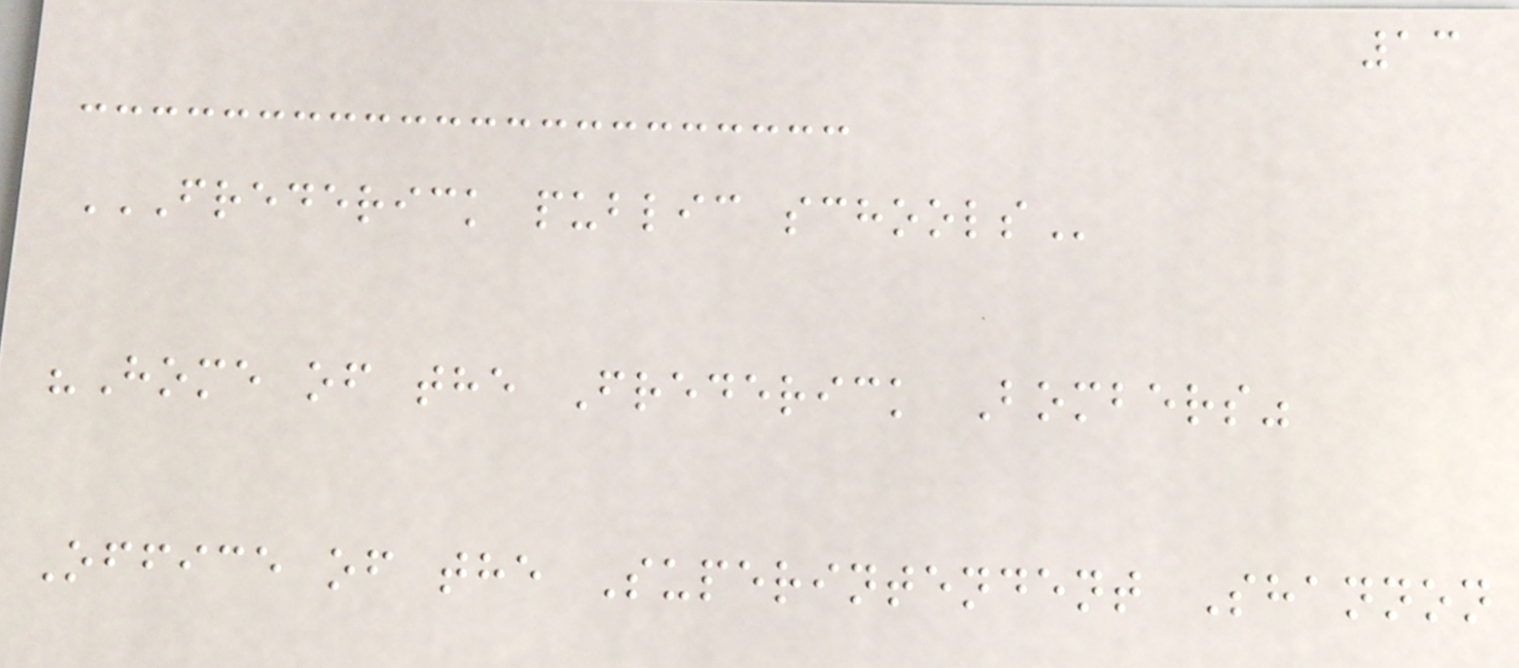13
FREDERICK PUBLIC SCHOOLS
"Home of the Frederick Bombers"
Office of the Superintendent Shannon
